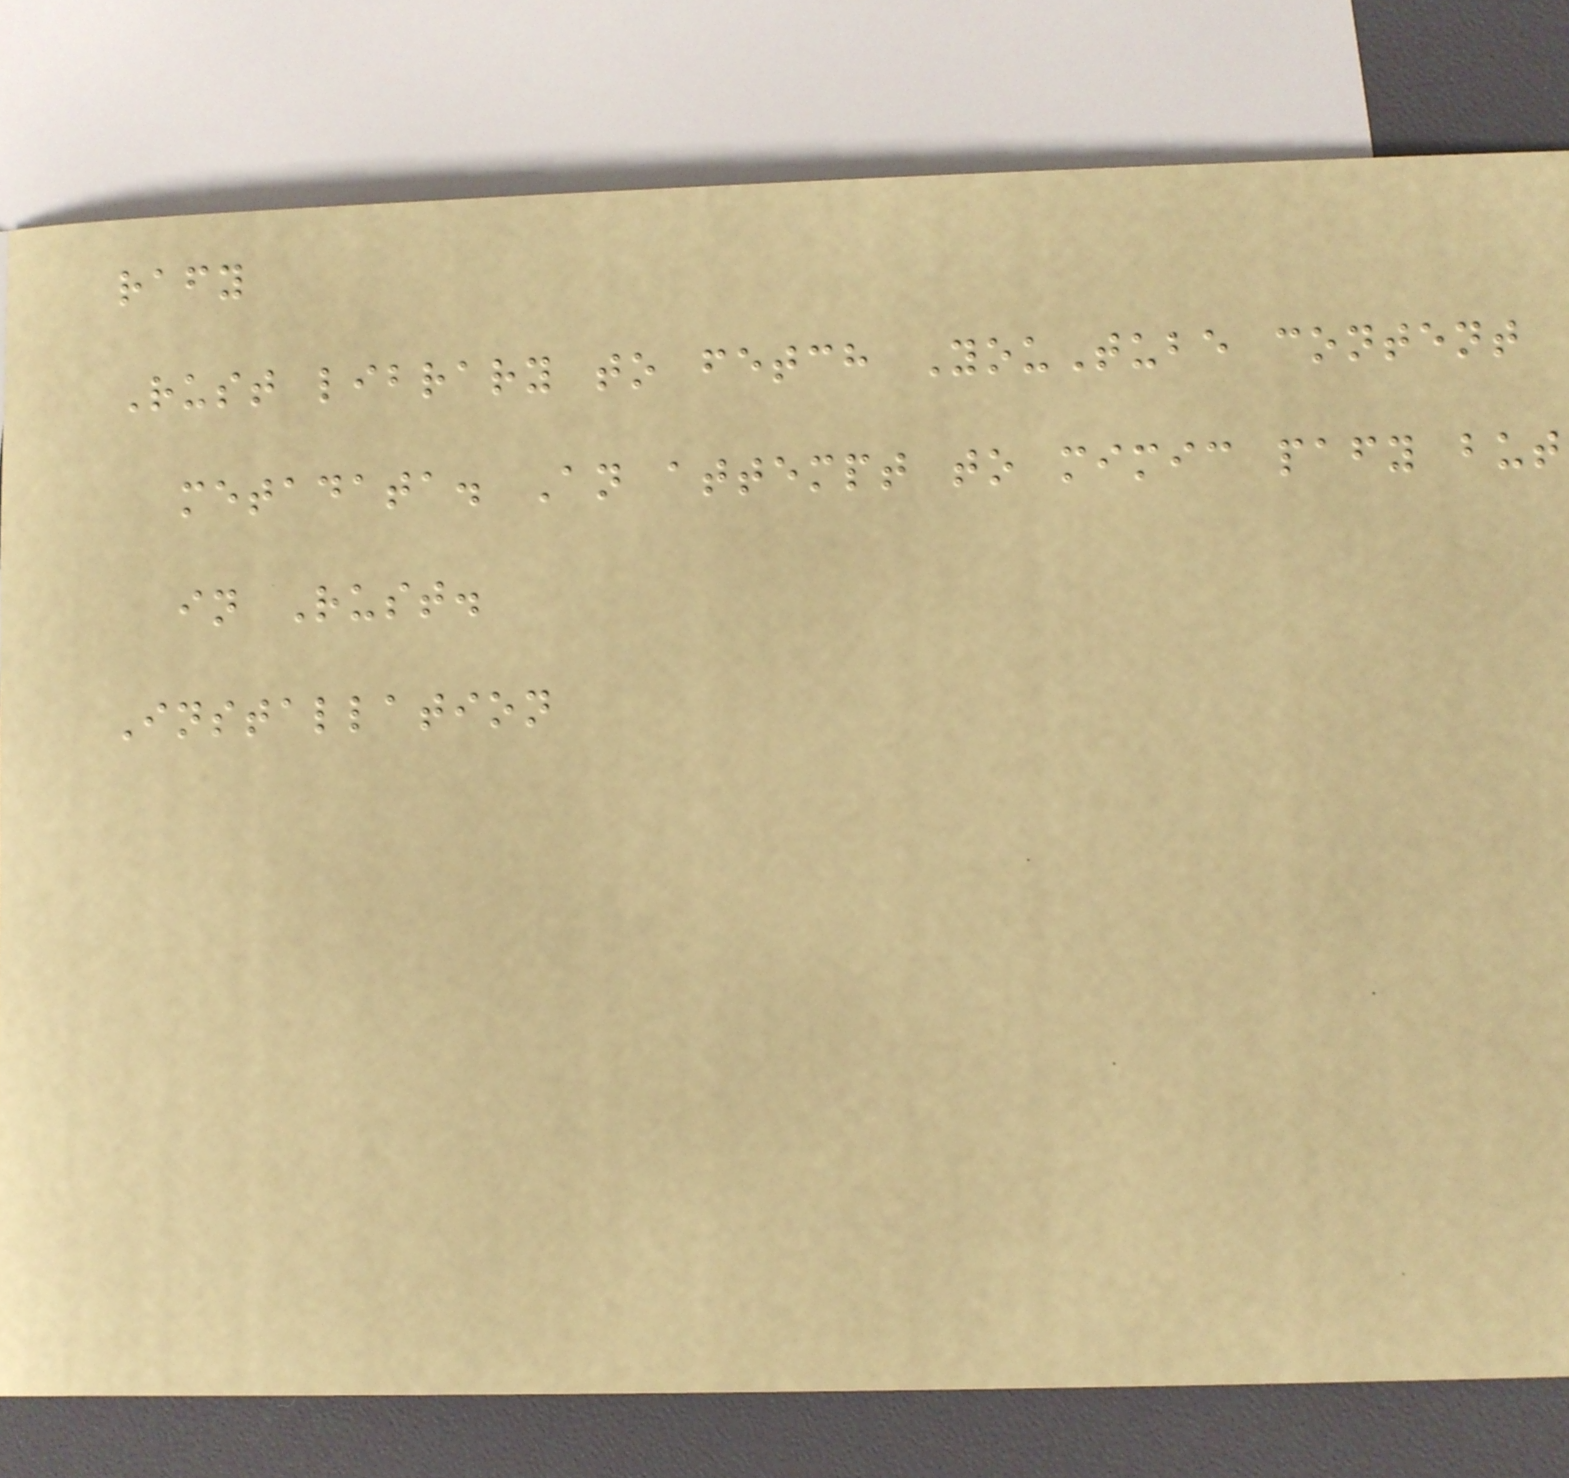rafy
Rust library to fetch YouTube content
metadata. An attempt to mimic pafy but
in Rust.
Installation
